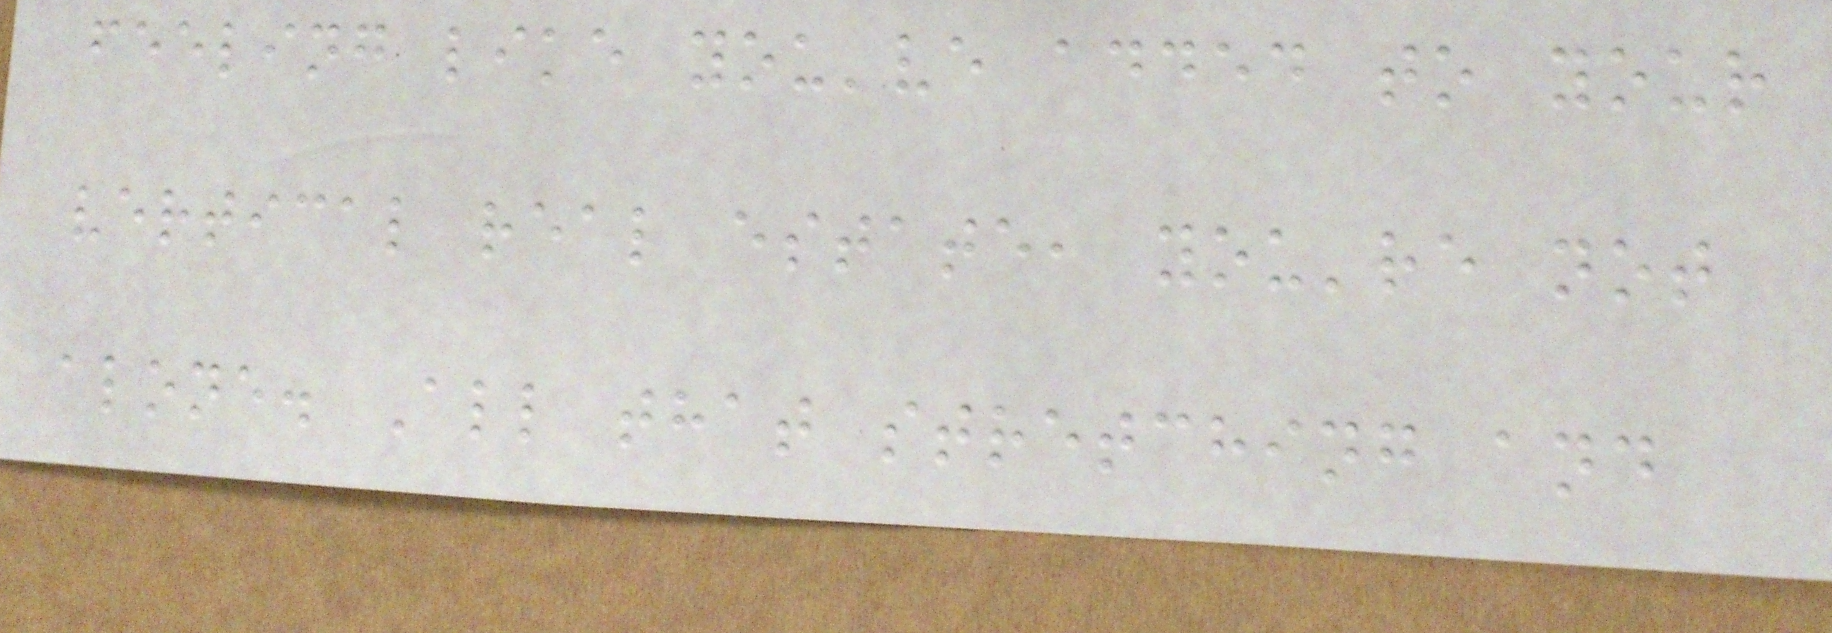feeling like you've added to your
vertical real estate, you're not
alone. All that stretching and
